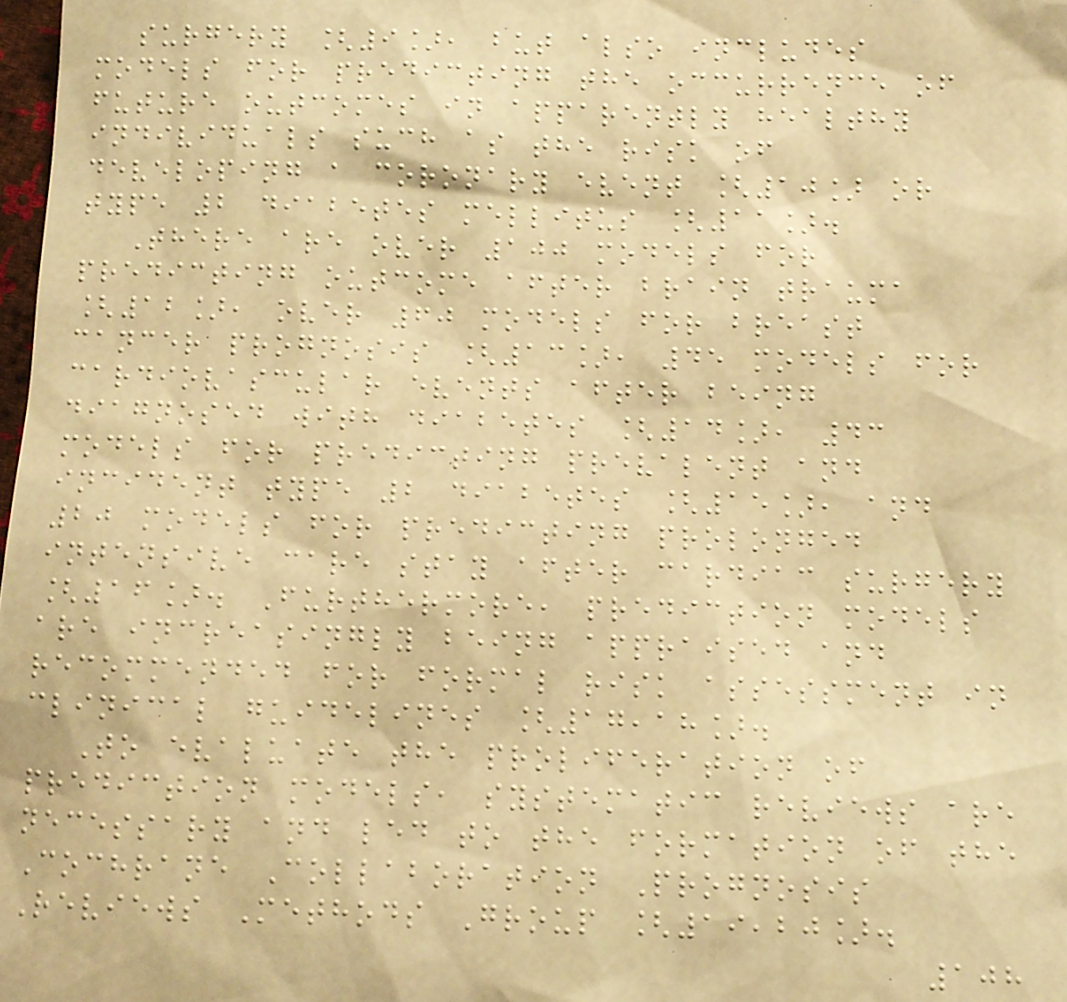surgery [9], but also includes
models for predicting the occurrence of
future outcomes in apparently healthy
individuals such as the risk of
developing a coronary event [10] or
type 2 diabetes mellitus [11].
There are over 100 models for
predicting outcome after brain trauma
[12], over 60 models for breast
cancer prognosis [13], 45 models for
cardiovascular events after being
diagnosed with diabetes [14], 43
models for predicting prevalent and
incident type 2 diabetes [15], and
20 models for predicting prolonged
intensive care stay after cardiac surgery
[16]. Furthermore, prediction models
are increasingly being appraised and
recommended for formal risk assessment in
clinical guidelines [17,18].
To evaluate the proliferation of
prediction models, systematic reviews are
necessary and led to the formation of the
Cochrane Collaboration Prognosis
Reviews Methods Group [19,20].
108
